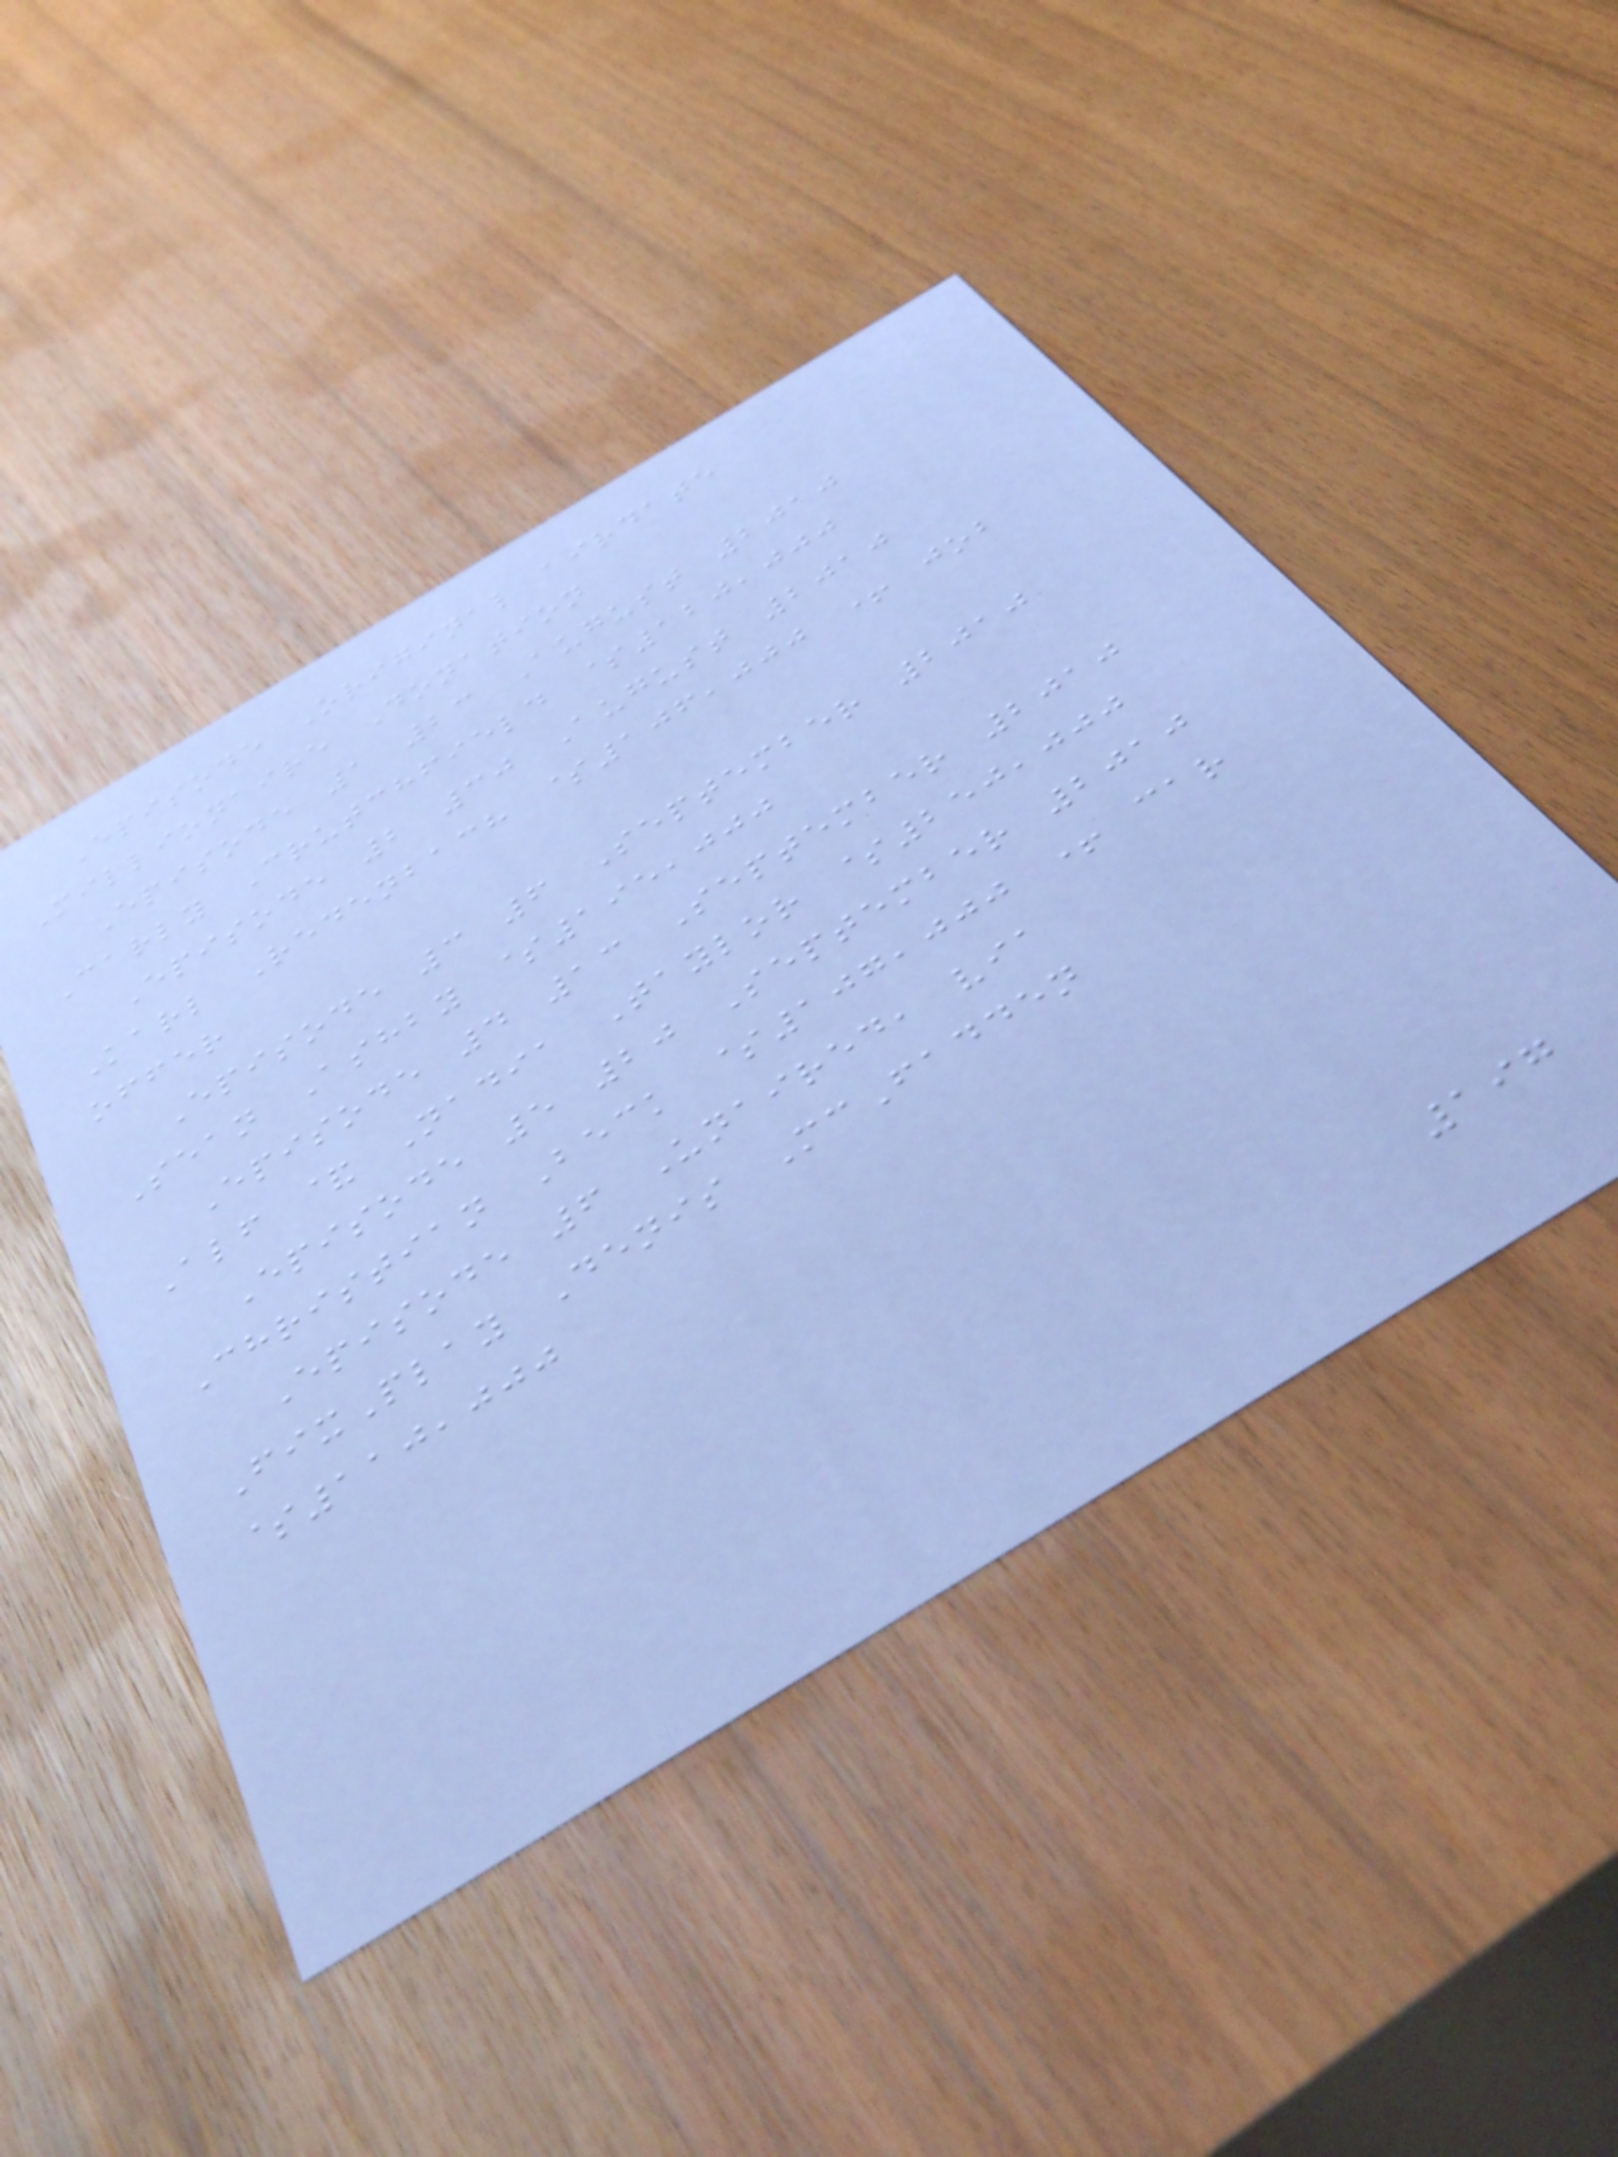Episode Original airdate
Millionaire Donation
Episode 1 23 August 2010
Carly Crutchfield $120,000
Episode 2 30 August 2010
Karl Redenbach $106,000 + job
offer
Episode 3 6 September 2010
Sean Ashby $195,000
Episode 4 13 September 2010
Alf & Nadia Taylor $250,000
Episode 5 20 September 2010
Christian Beck $107,000 + car
Episode 6 Unaired, via
FixPlay Denis McFadden
$110,000
197
